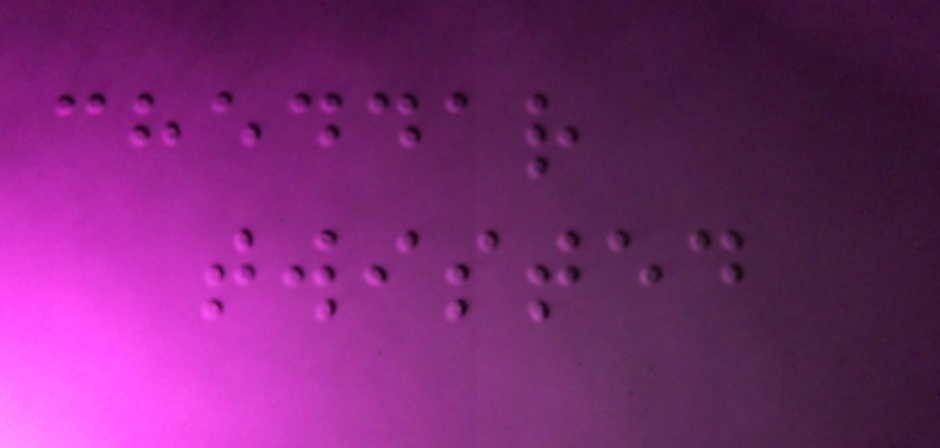cheddar
twisted
